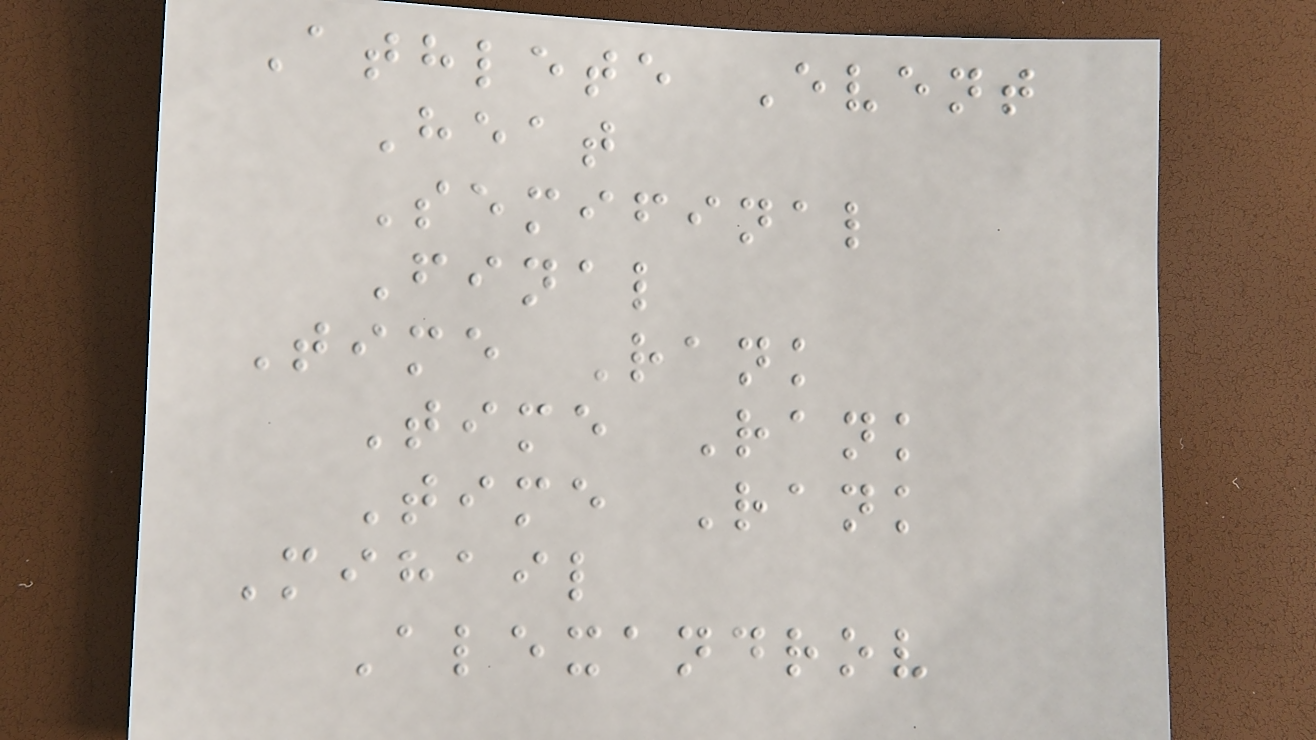Athlete Event
Heat
Semifinal
Final
Time Rank
Time Rank
Time Rank
Mihail
Alexandrov
